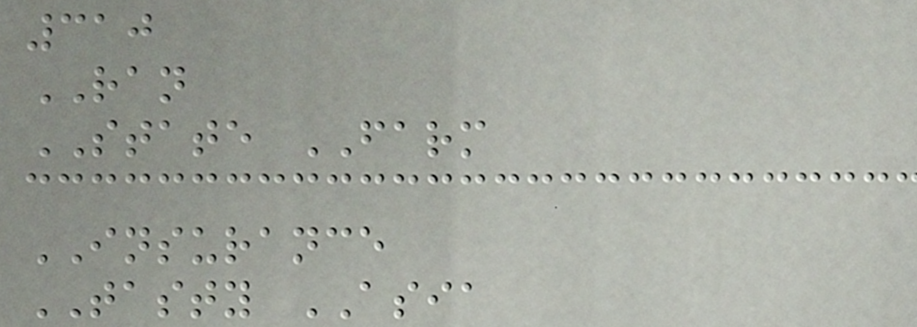310
RAN
STATE FARM
INSURANCE
TASTY ASIA
